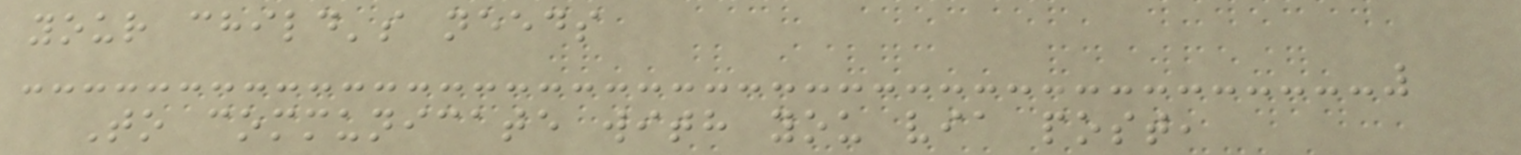your child's needs
To communicate with you via post,
